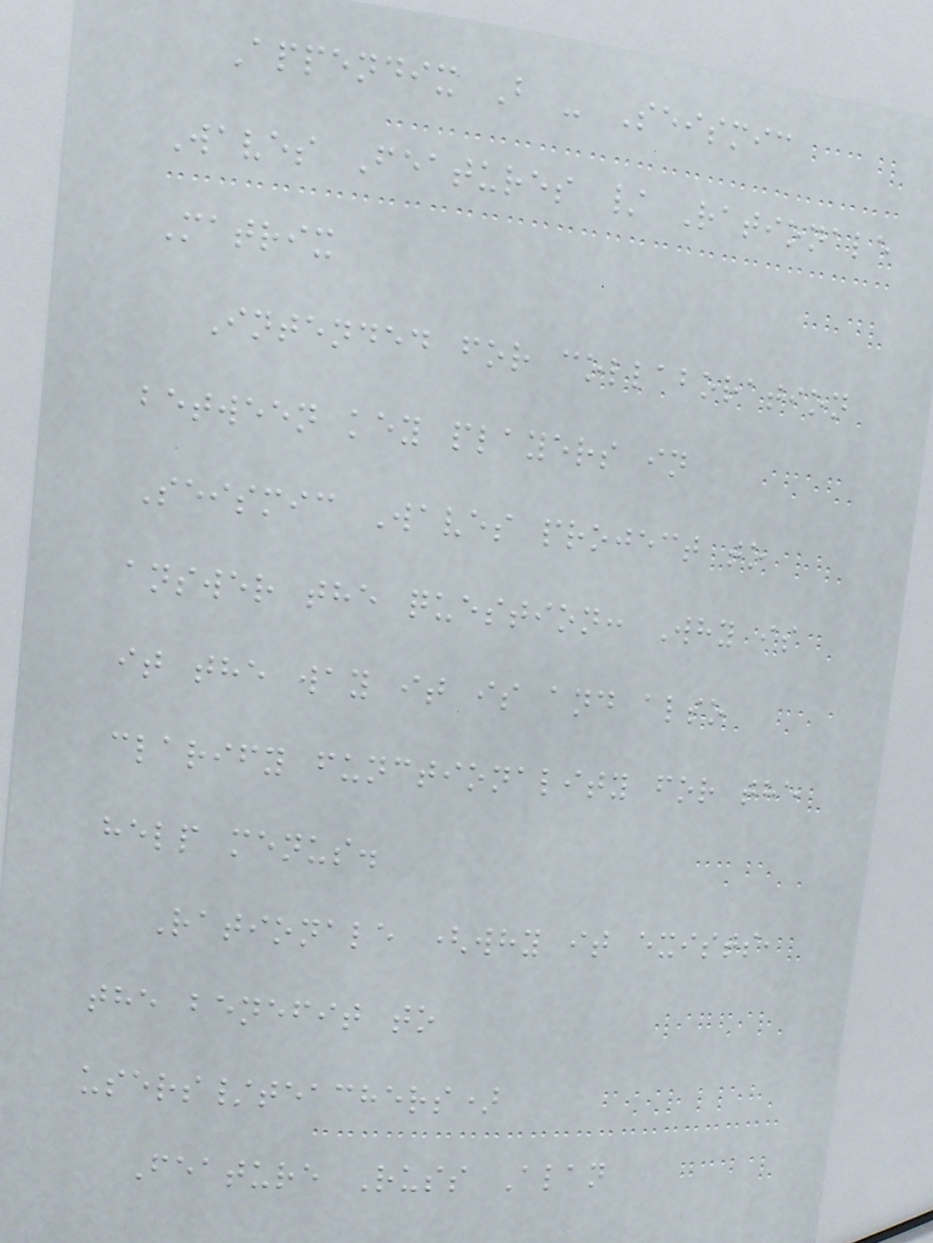Appendix B - Seismic
Waves Features / Rationale
Matrix
Intended for collaboration
between key players in
Seismic Waves project to
answer the question: Why is
it the way it is and also
clarify functionality for the
help menus.
Rationale (why it exists,
the benefit to
users/teachers)
Feature Russ Alan
